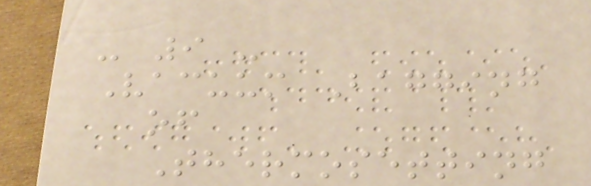- 9 -
Vacuum Bagging
of
Thermosetting
